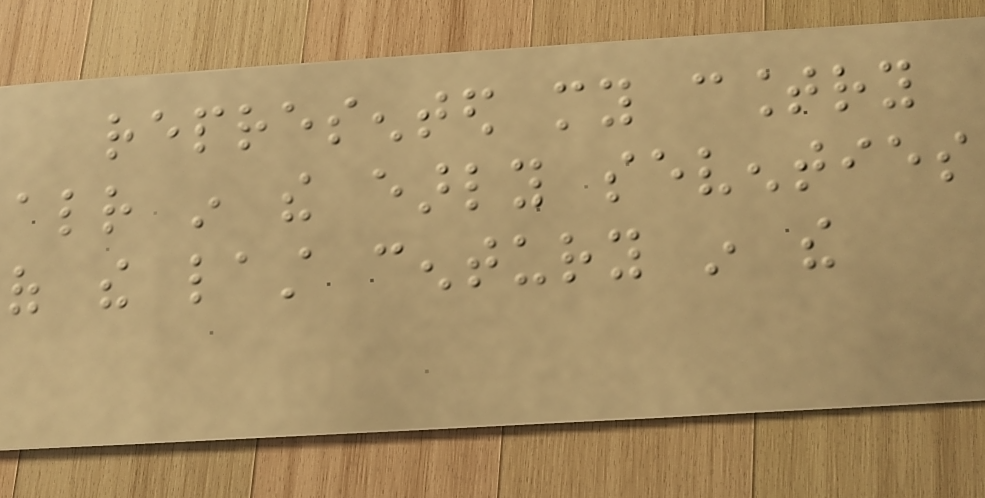represented my country
already in the early seventies
of the last century in the
